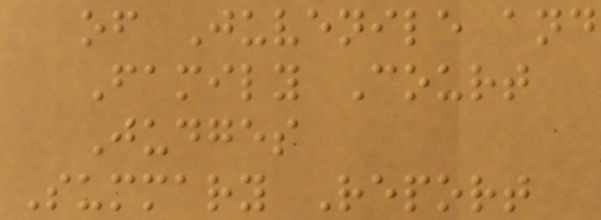of Juvenile and
Family Court
Judges
Summary Report
